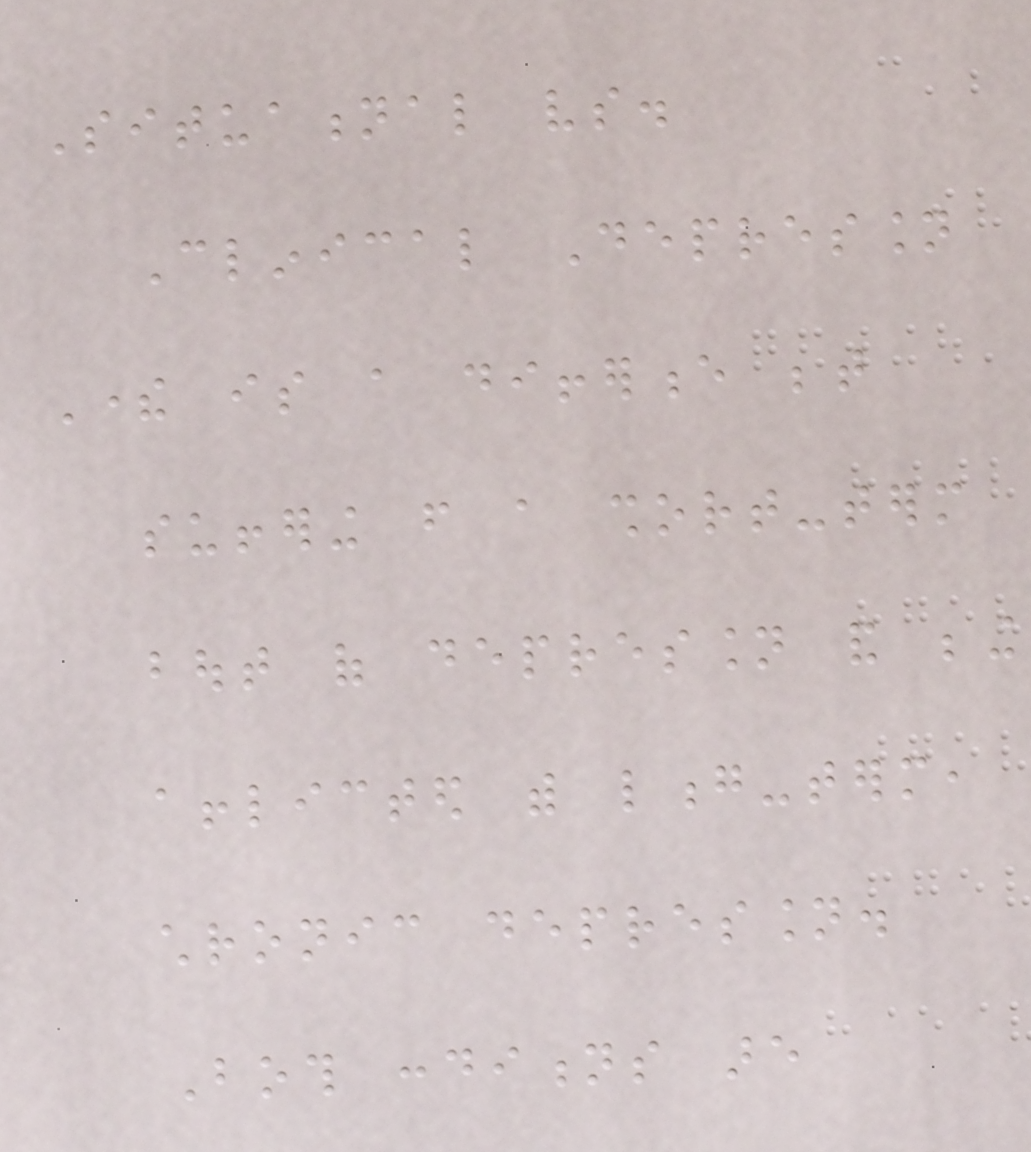Situational vs.
Clinical Depression
There is a difference between
suffering from a short-term
bout of depression and being
afflicted with long-term,
chronic depression.
Both conditions are
